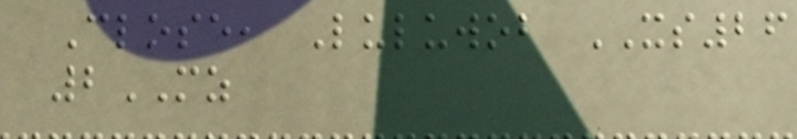Close, Luluwob XS26
2MZ
